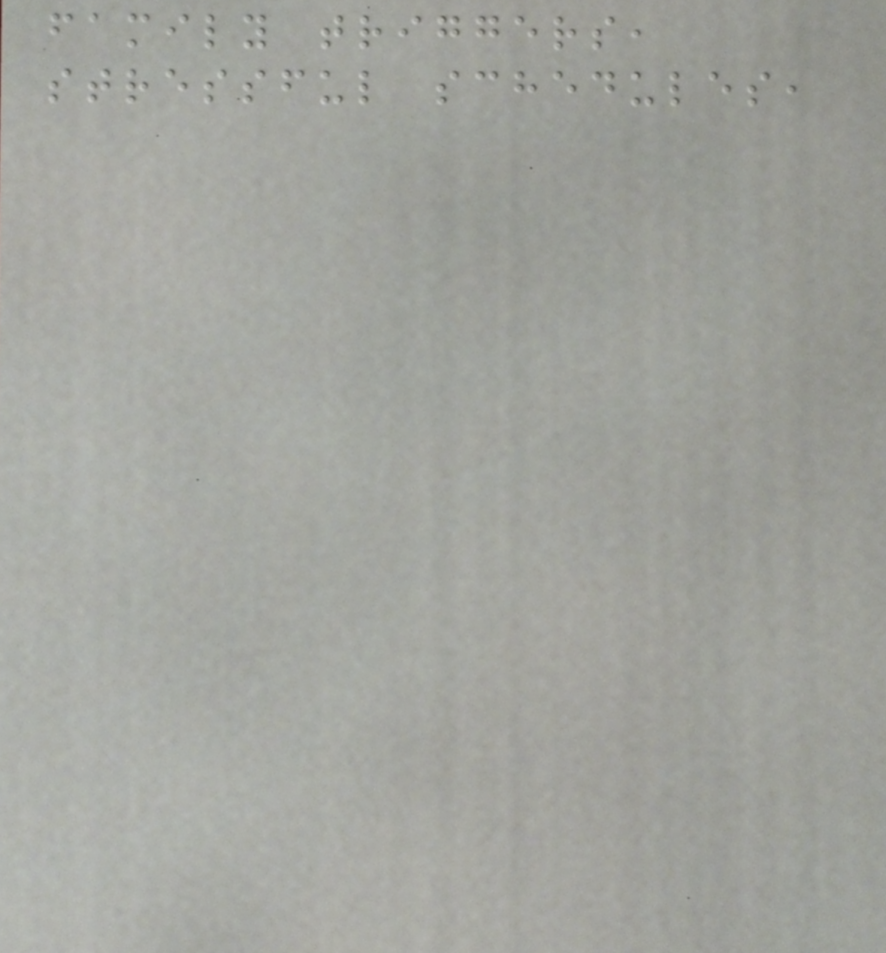family triggers,
stressful schedules,
